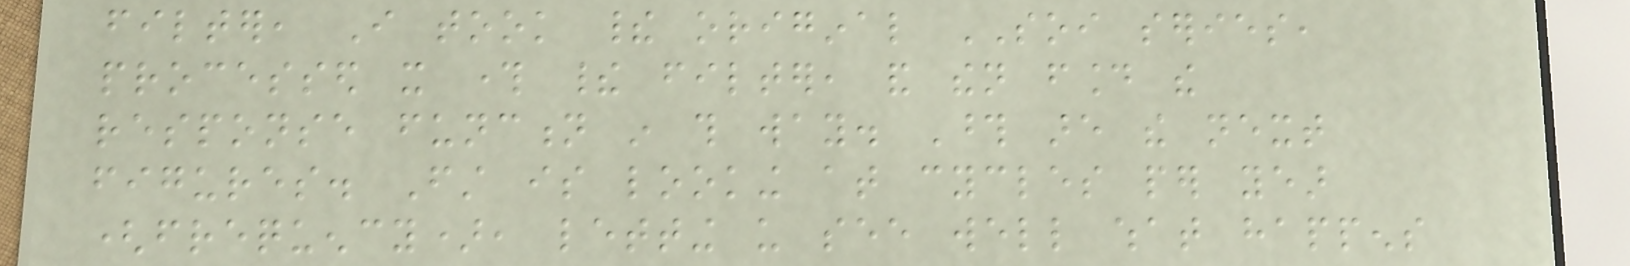filter, I took their original SOI series,
processed it through their filter, and then found the
response function in this way. Those are the next
figures. First is looking at cycles per year
(frequency), letting us see well what happens
